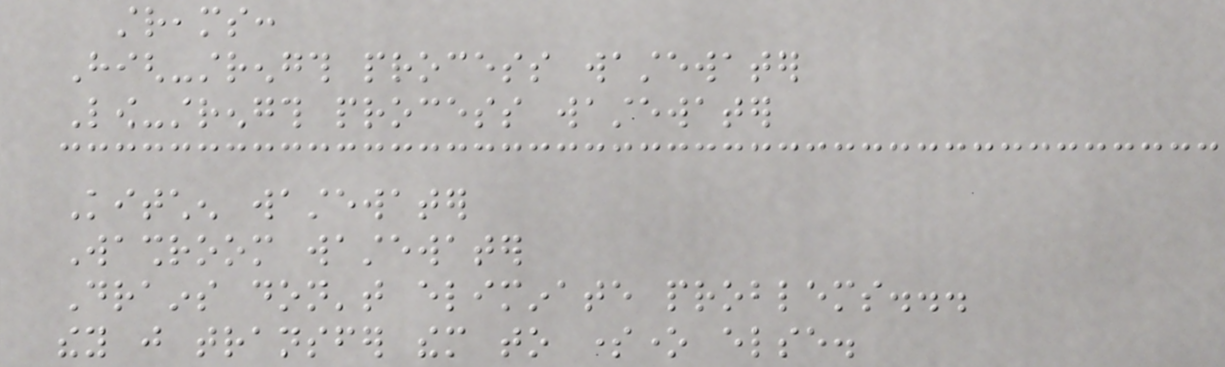streams:
High-strength process wastewater
Low-strength process wastewater
Kitchen wastewater
Washroom wastewater
Drains don't eliminate problems...
they just transfer them to someone else.
